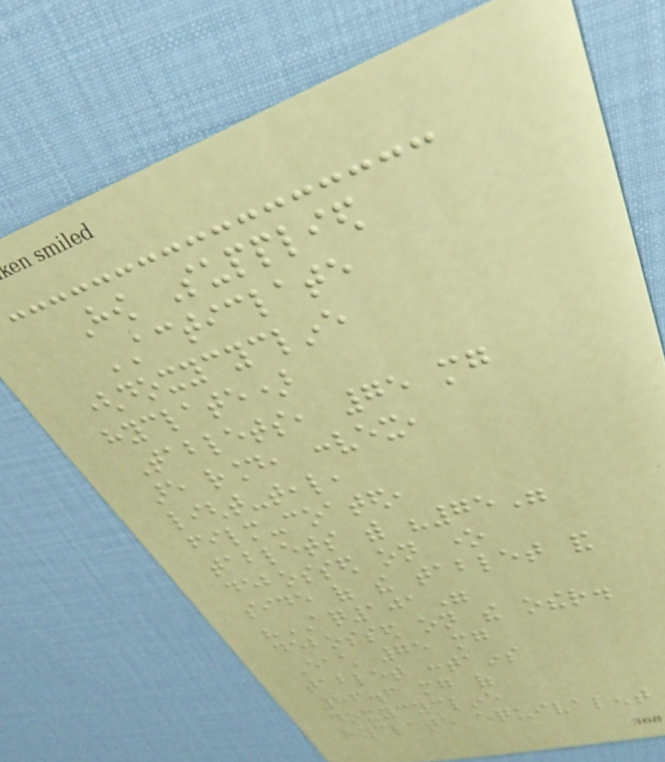How Supplied
ACTICLATE
(doxycycline
hyclate)
Tablets, 75 mg
are round, convex,
light-teal,
film-coated,
tablets with "75"
debossed on one
side of the tablet and
"AQ101"
debossed on the other.
Each 75 mg
tablet contains
86.6 mg of
doxycycline
hyclate equivalent
